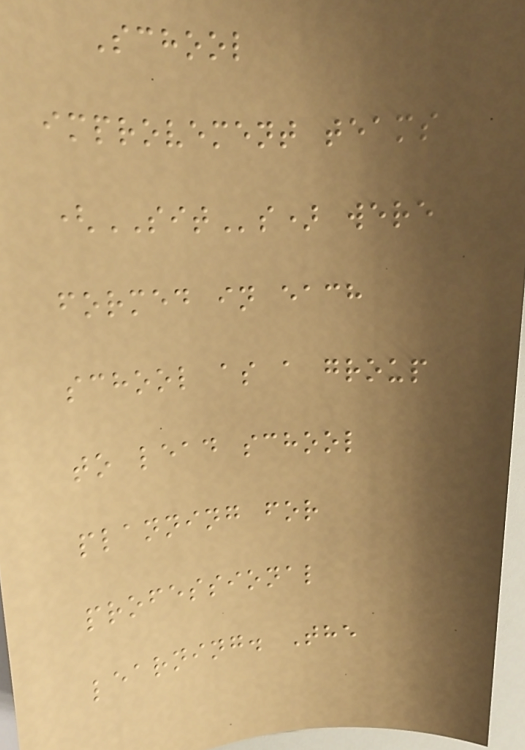School
improvement teams
(SITs) were
formed in each
school as a group
to lead school
planning for
professional
learning. The
